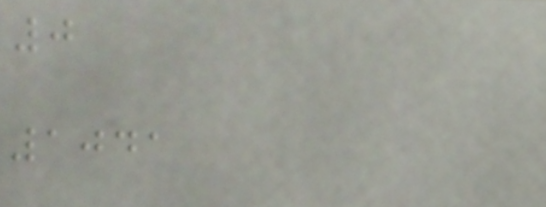0
1041
